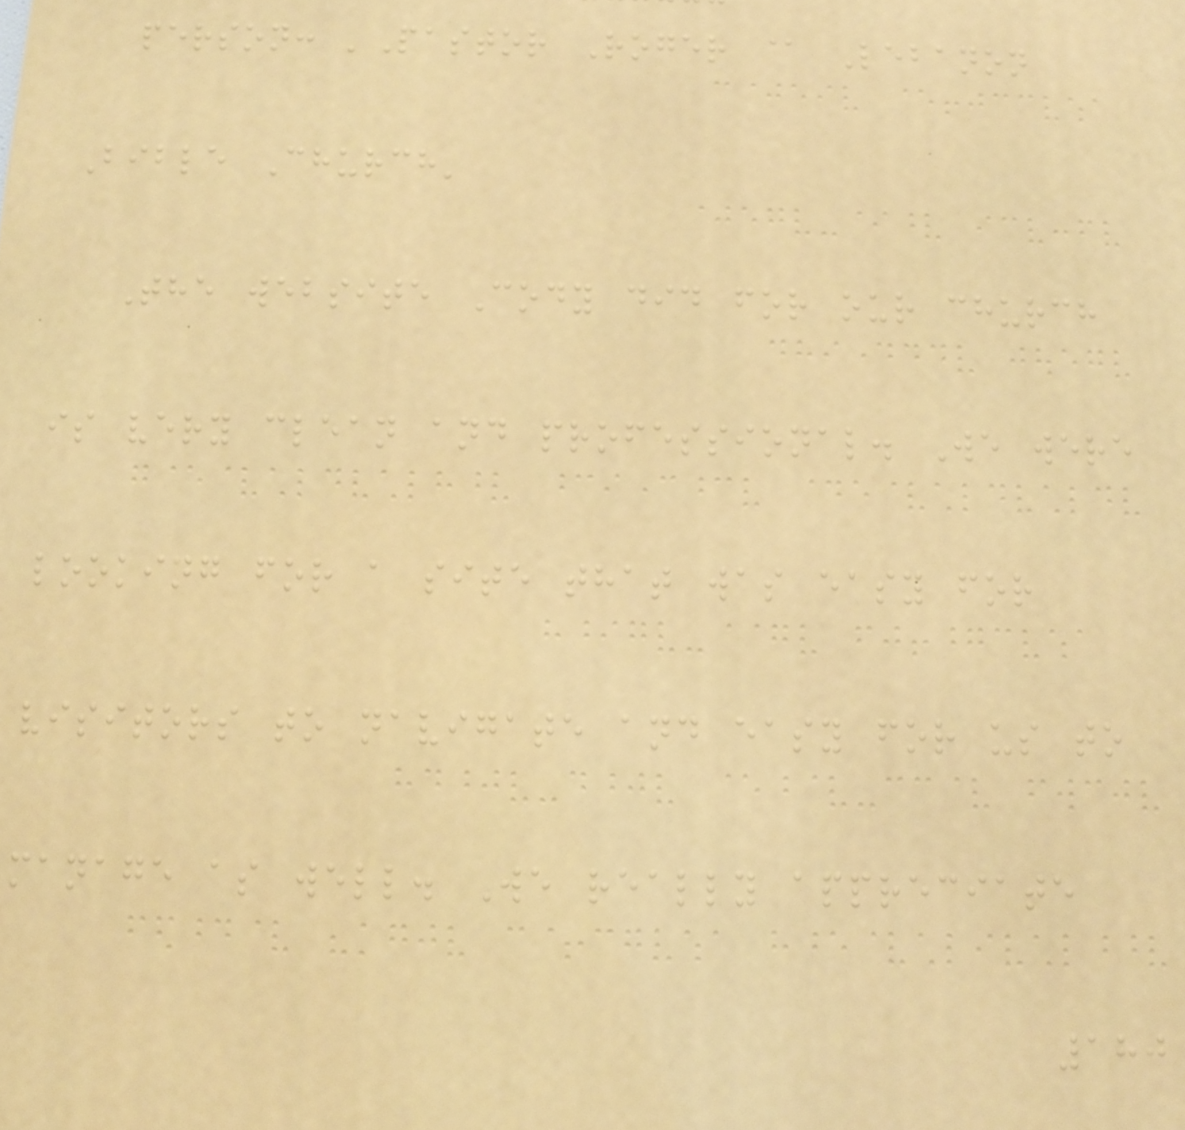person: 'Pastor Roger @ Lebanon
Bible Church'
The website Cody did for our church
is very clean and professional. We were
looking for a site that was easy for
visitors to navigate and easy for us to
manage as well. We really appreciate
180
